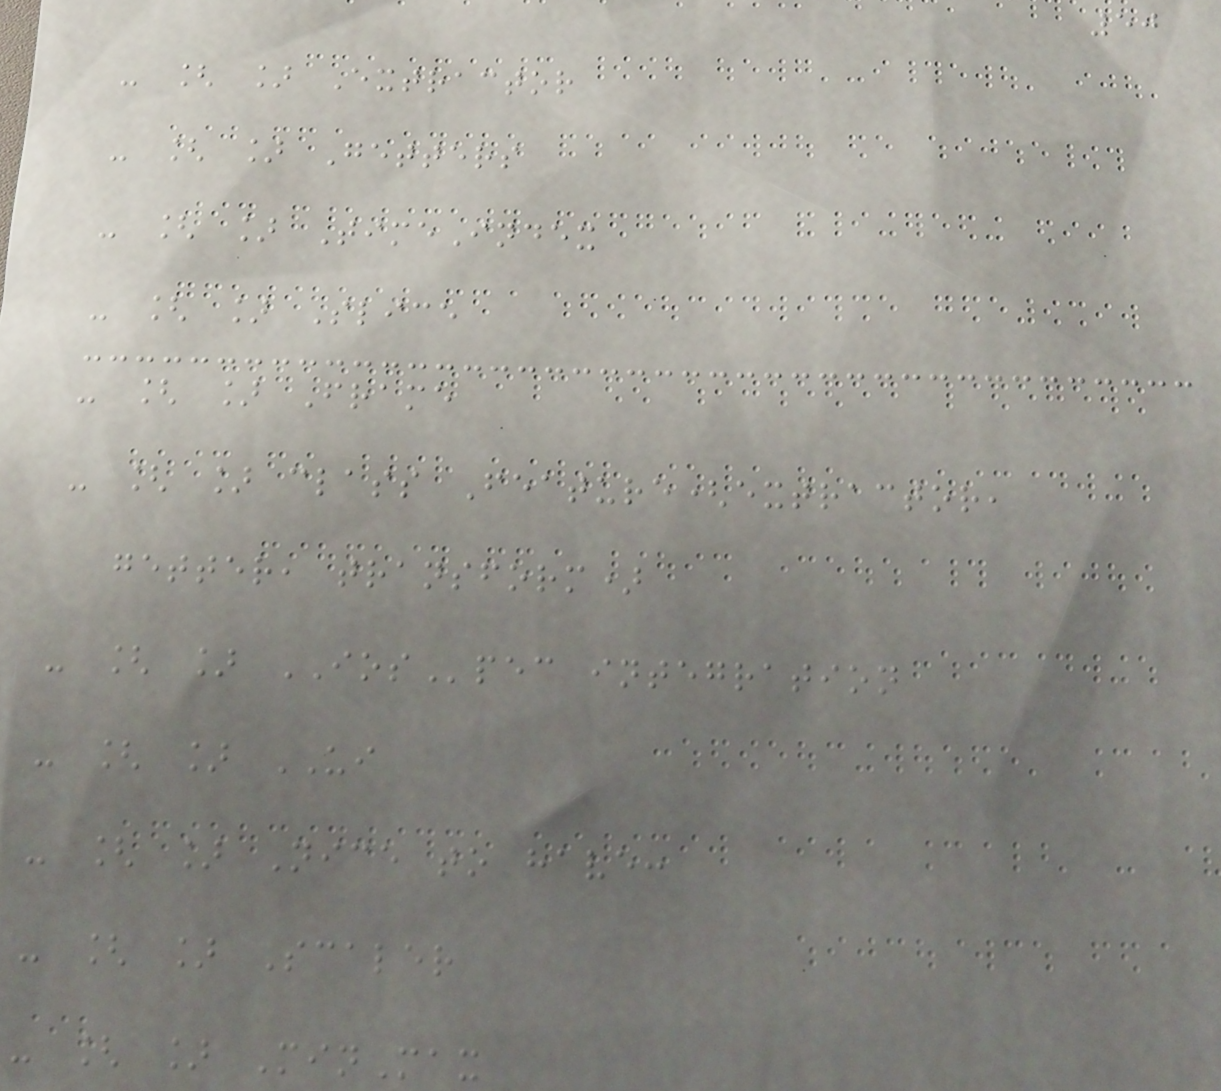50
- [ ] Extractor
- [ ] Getters
- [ ] TimeIndex
- [ ] Slice
- [ ] Frame
- [ ] class Feature(extractor,
getter, transform)
- [ ] IOSpec integration
- [ ] UI
- [ ] Nice to have:
- [ ] Scaler
- [ ] MinMax
